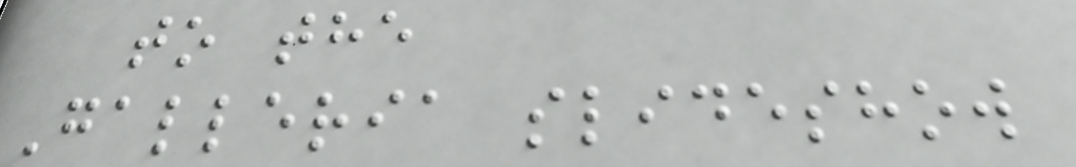to the
Galleria slideshow
